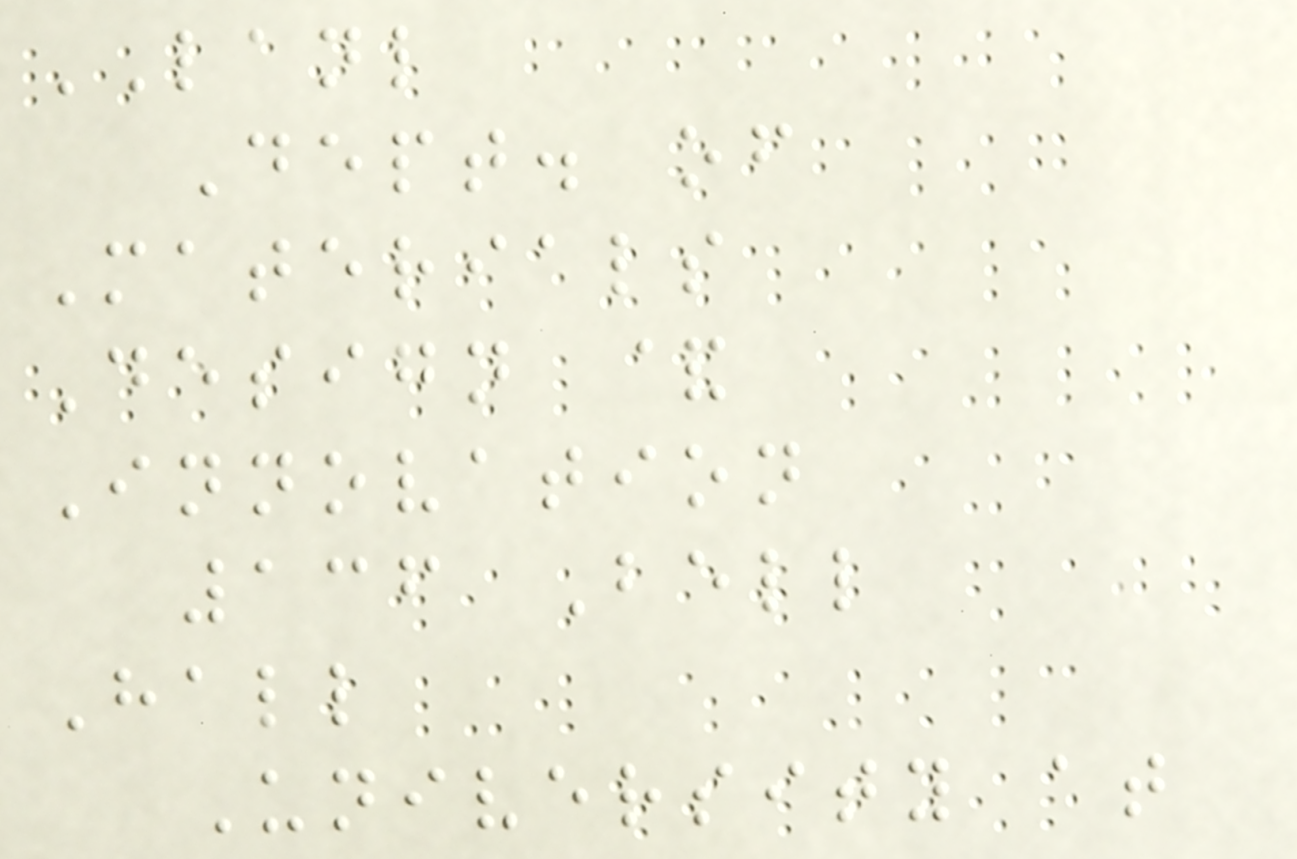LANL
Dept. of
Materials
Design &
Innovation
136 Bell
Hall
University at
